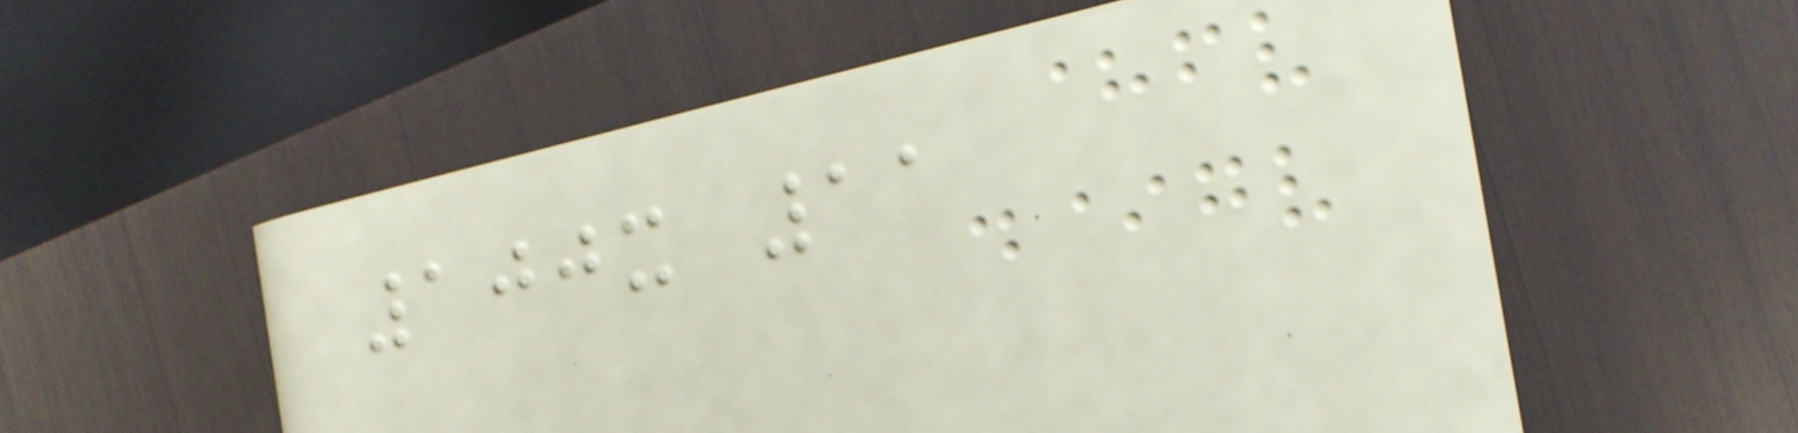100x 11
